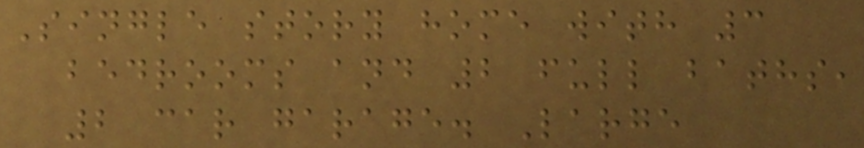Single story home with 3
bedrooms and 2 full baths,
2 car garage. Large
